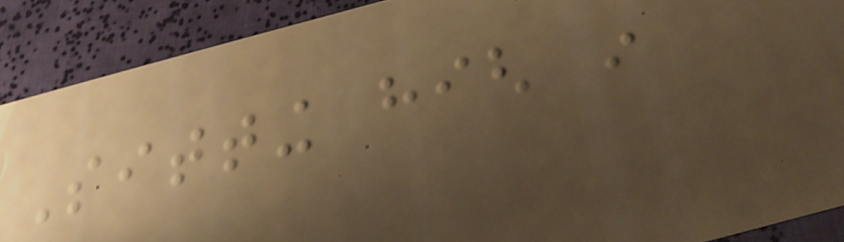Sitting high in
